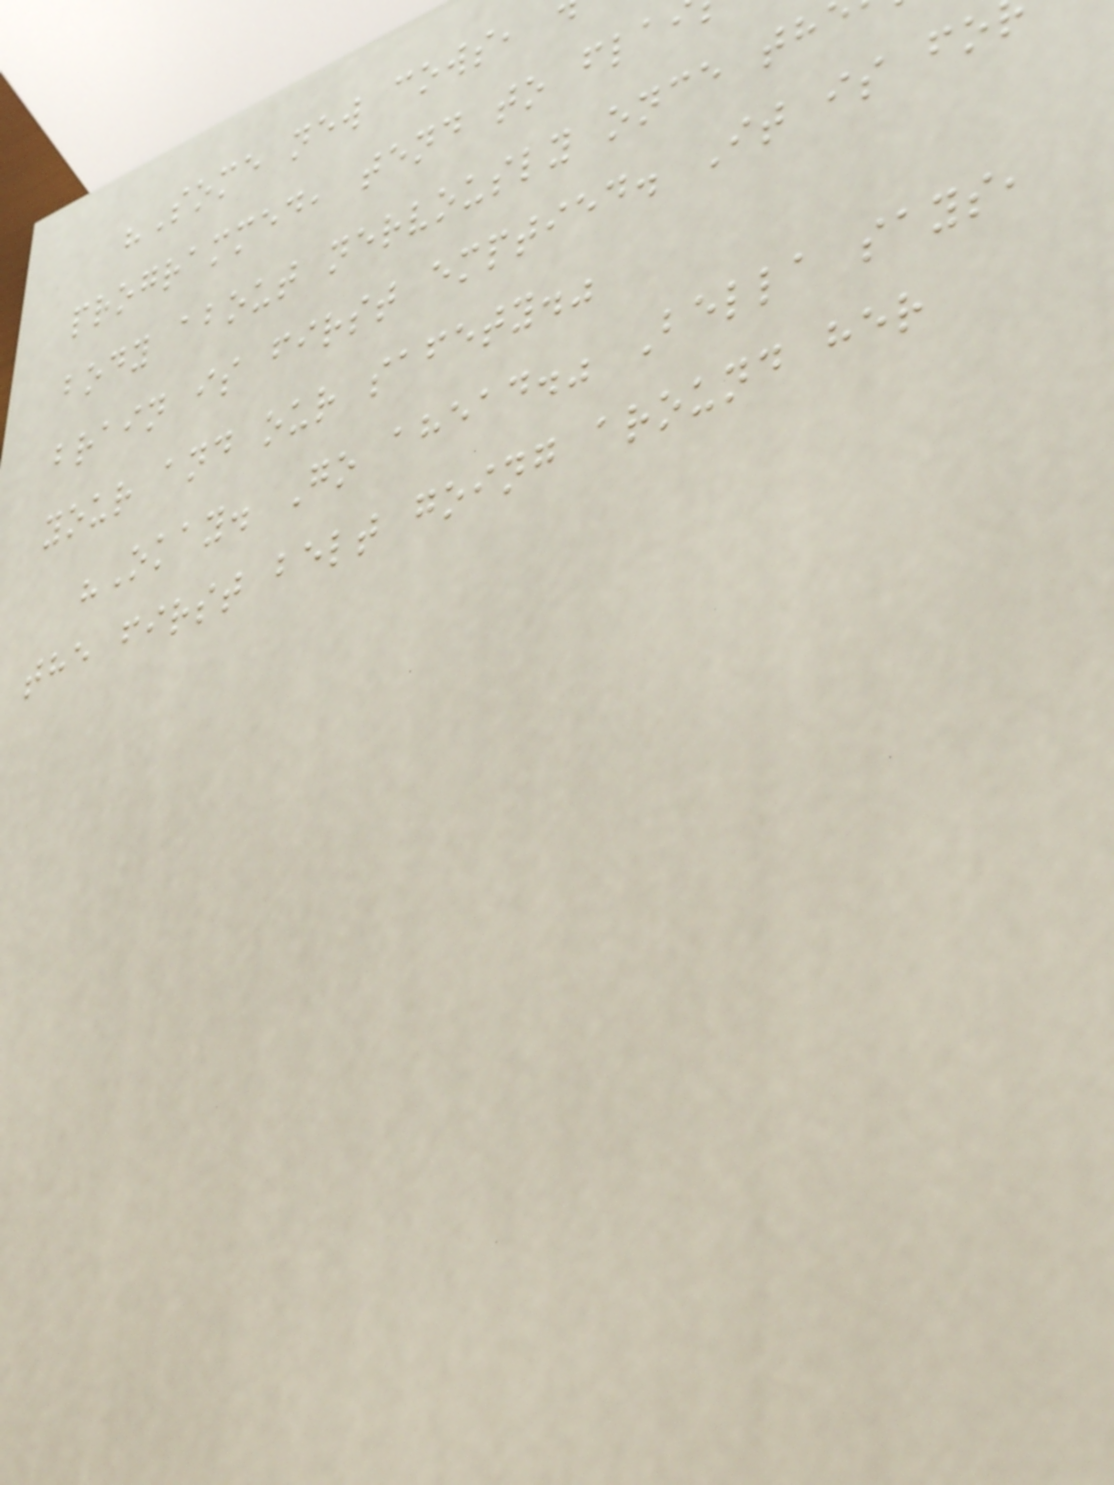"Some new cows,
programmed, tend to fla
body about nervously once th
brain is first emptied. It is fo
your and our safety."
"Okay. Go ahead." Bella says,
the first belt going around her
